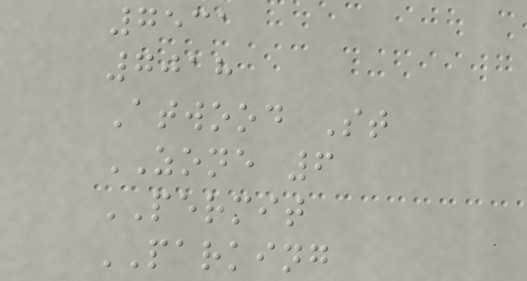7531
7018
Atwood St
ZONE 6
PERMIT
PARKING
